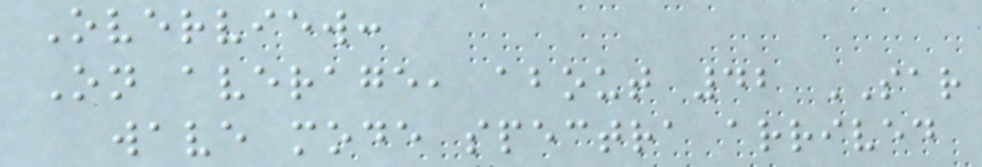Overview:
On average, about 42 SAR
wave mode spectra arrived
